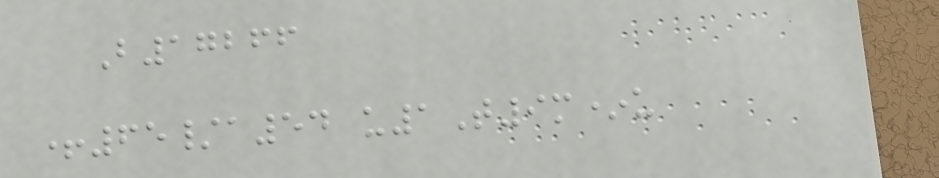B17266
+65/a54 u1T9m*u
